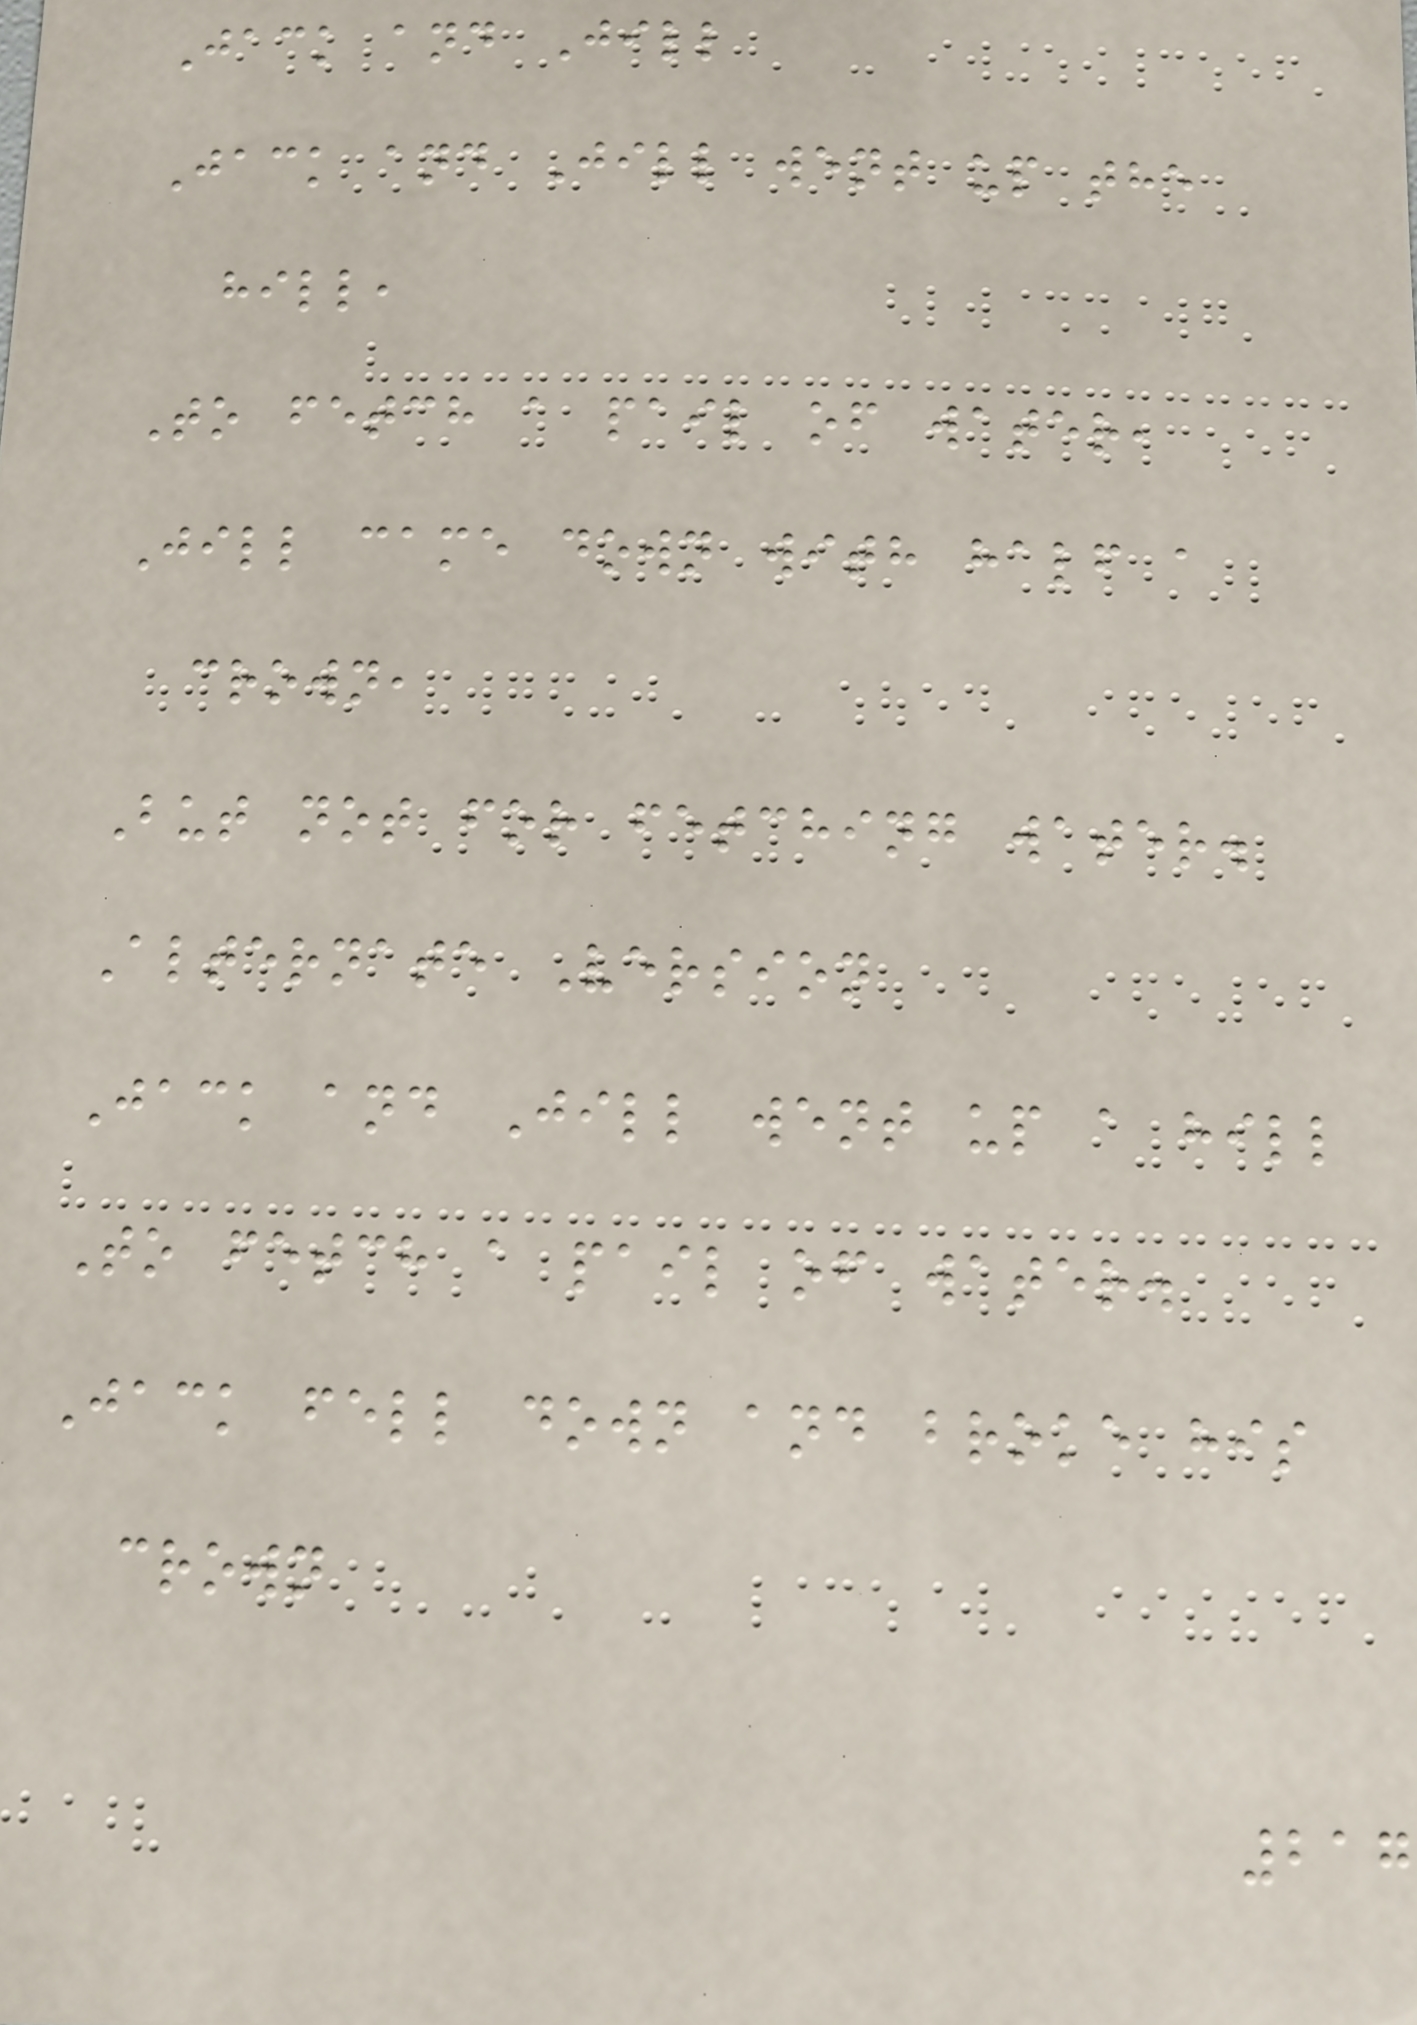Jack and Jill
Jack and Jill went up the
hill,
To fetch a pail of water,
Jill came down with half a
crown,
But not for fetching water.
Alternate Version
Jack and Jill went up a hill
To fetch a pail of water.
Jack fell down and broke his
crown
217
